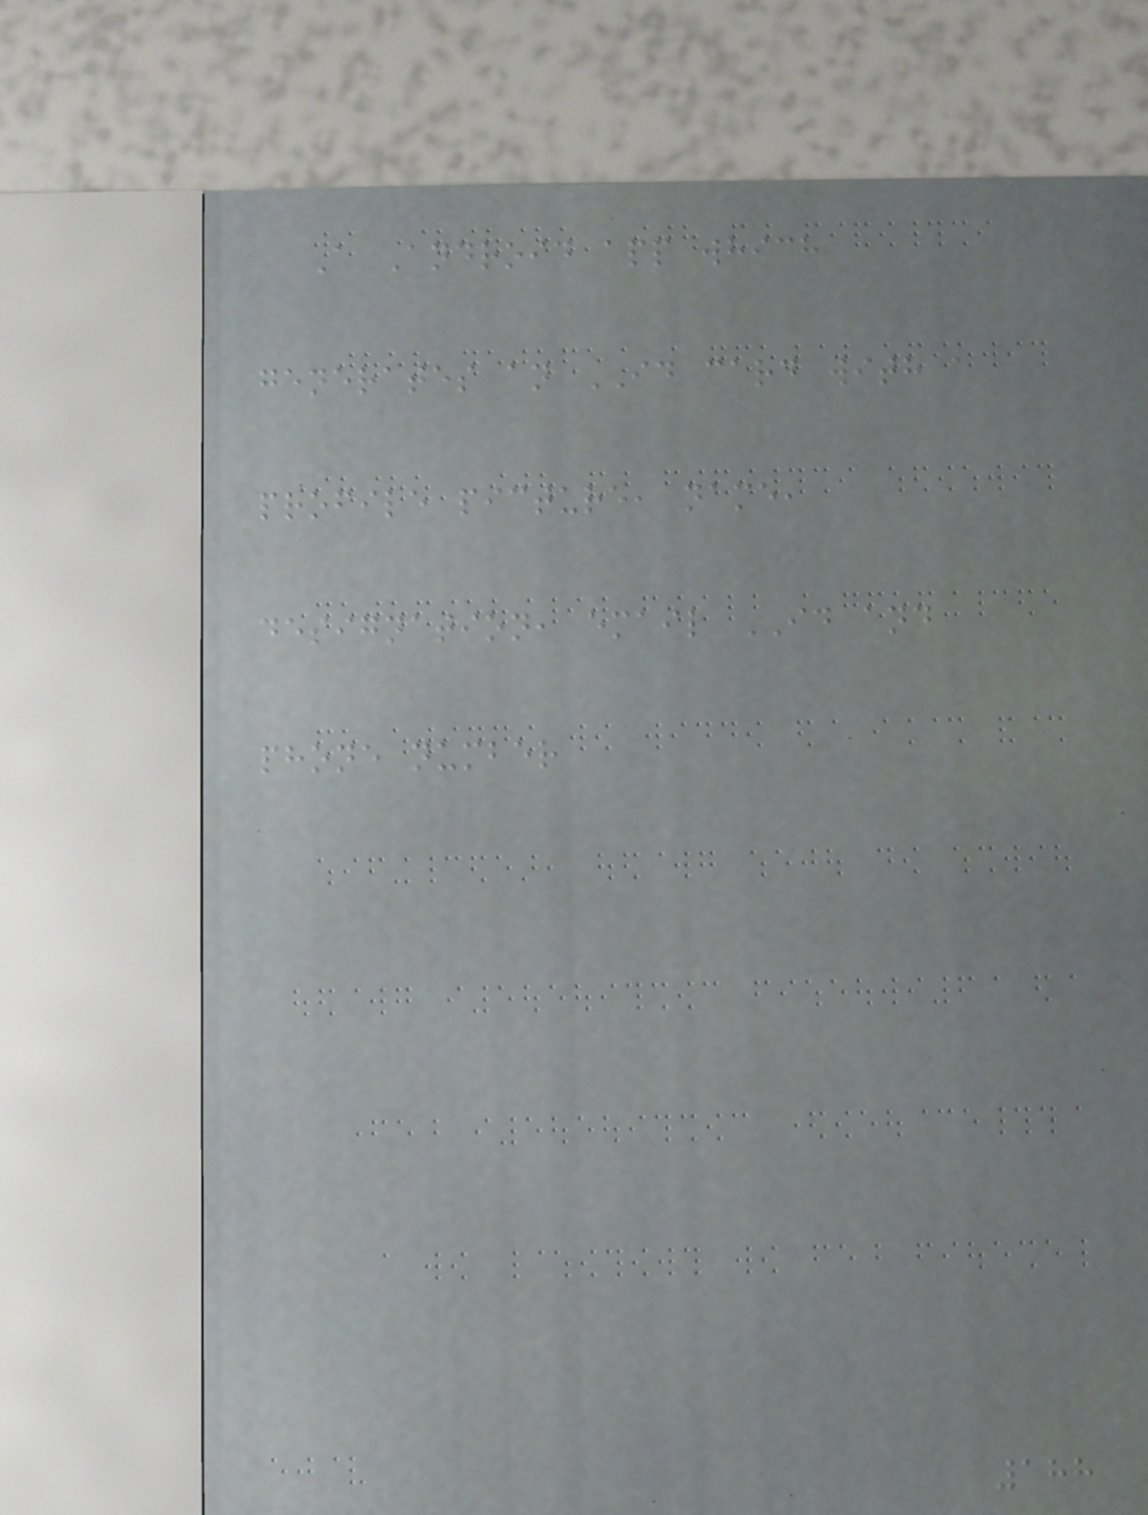A Android app which
generates an ID card with a
profile picture, name,
designation, email ID and
phone number
188
